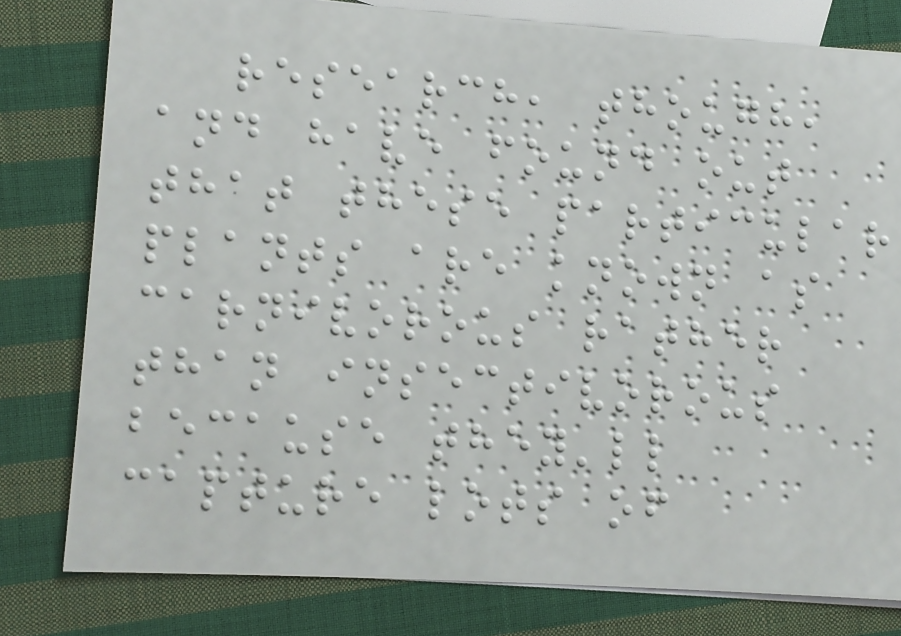research, though,
and have found out
that these particular
plants are known as
carnivorous rather
than insectivorous
because they'll
capture lots of
